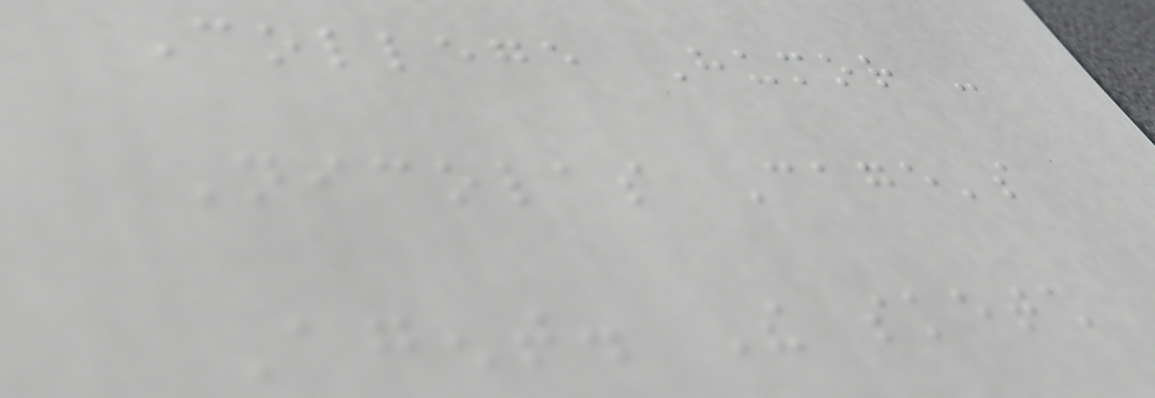College Humor -
Nicolas Cage's
Agent. The sketch
